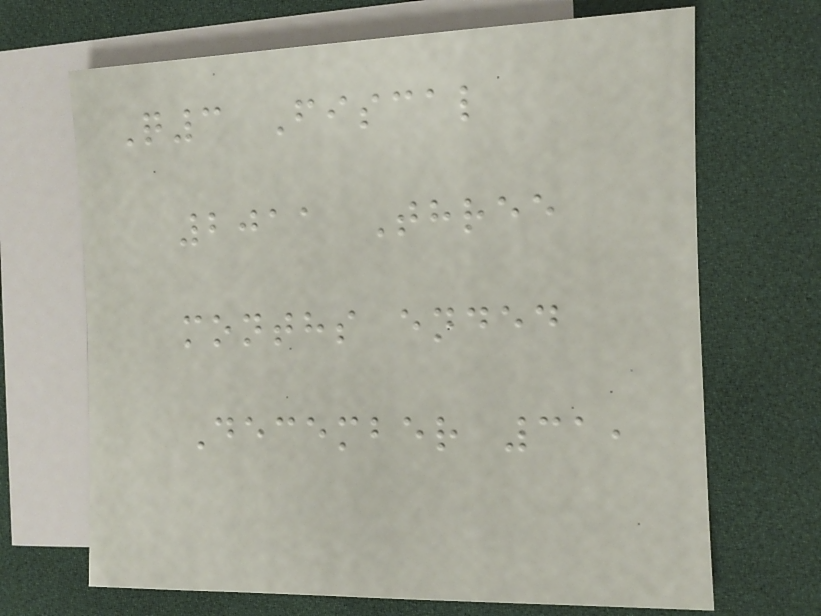Q3 Fiscal
2011 Three
months ended
December 31,
